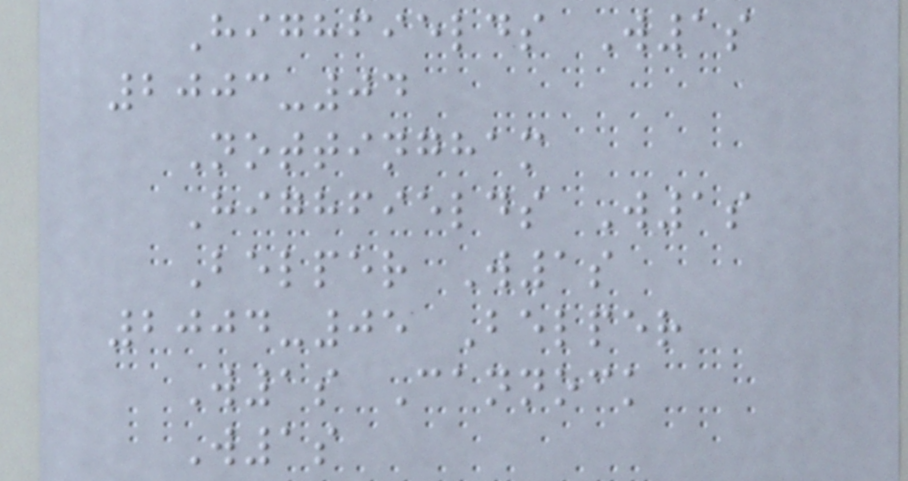Highfields W1s
2003-04
Nottingham
Highfields W1s
Belper W1s
2004-05 Belper
W1s Cannock
W1s
